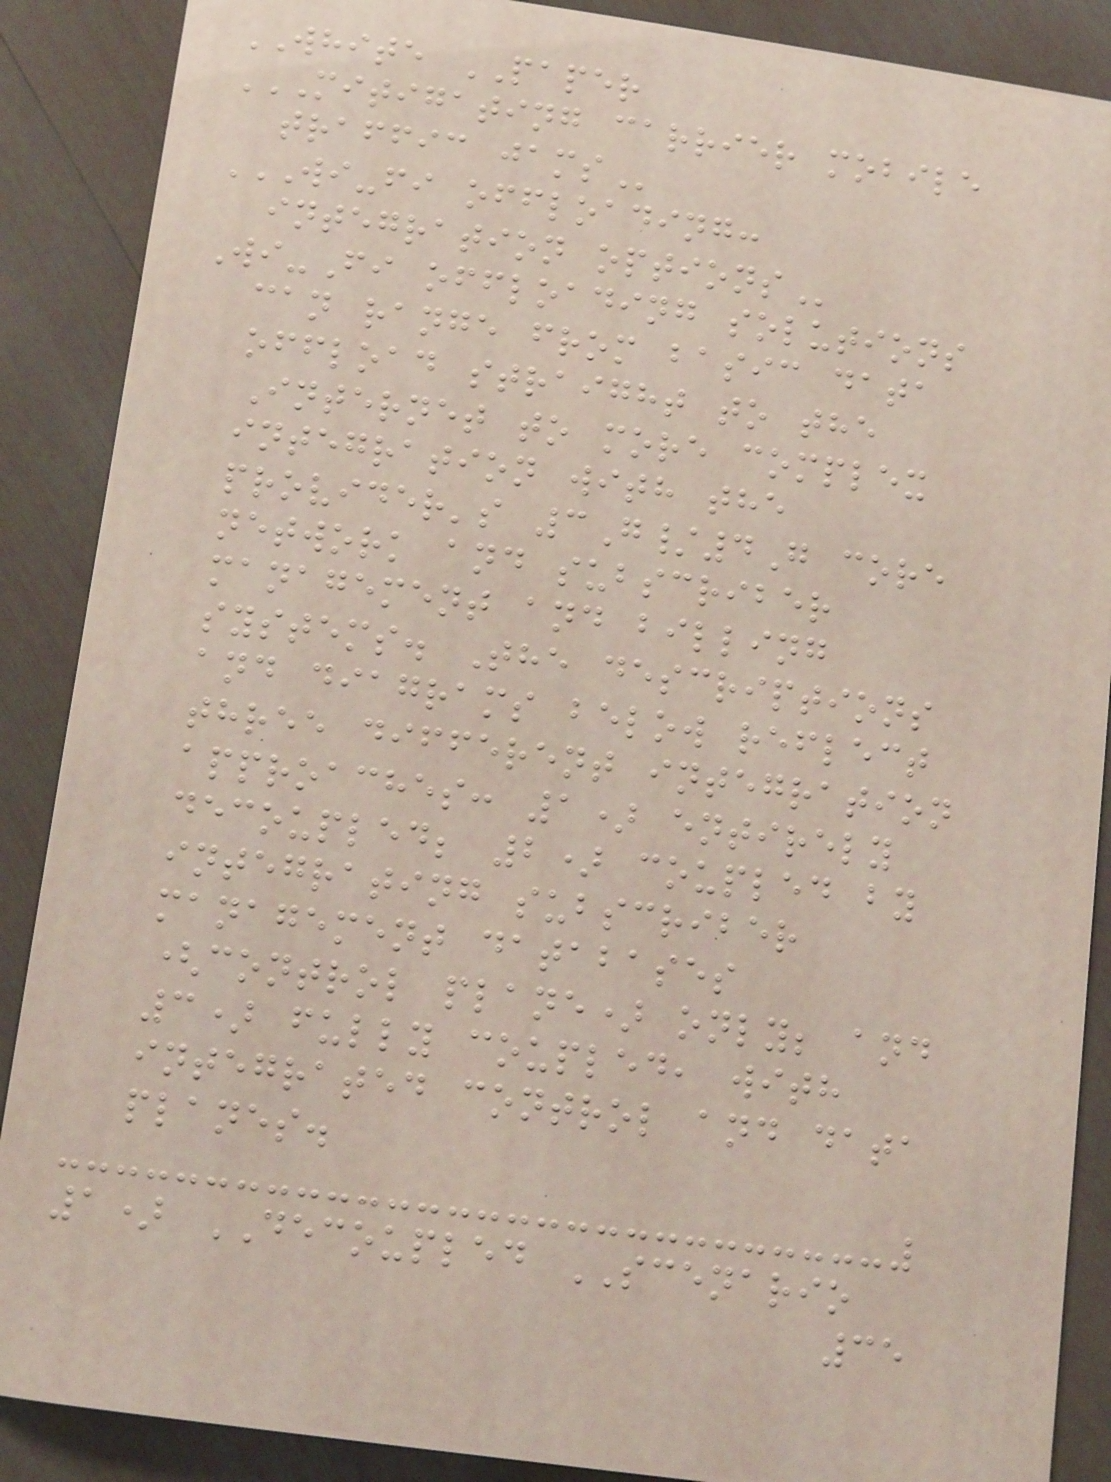WHITE PAPER
MITIGATING CARRIER MOBILE
TRAFFIC JAMS
WI-FI OFFLOADING:
INTEGRATION OPTIONS
Wi-Fi offloading solutions
can range from basic data
offload straight to the
Internet to more complex
integration with the
provider's 3G/4G core
network and subscriber
management and billing
systems. The descriptions
and diagrams below reflect
three different integration
approaches: 1) entirely
decoupled; 2) coupled by
integrating subscriber
management databases
(control plane) only; and
3) fully coupled, with
integrated control and data
planes.
1) DECOUPLED SCENARIO
35
